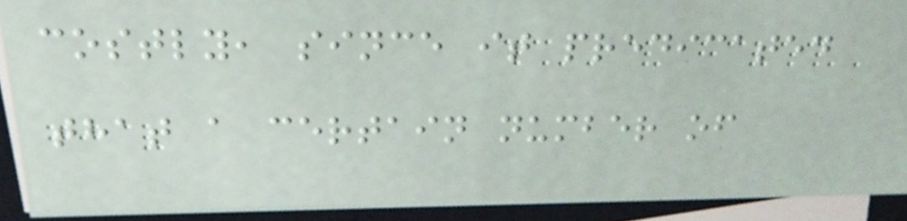costly, since it predicated
that a certain number of
